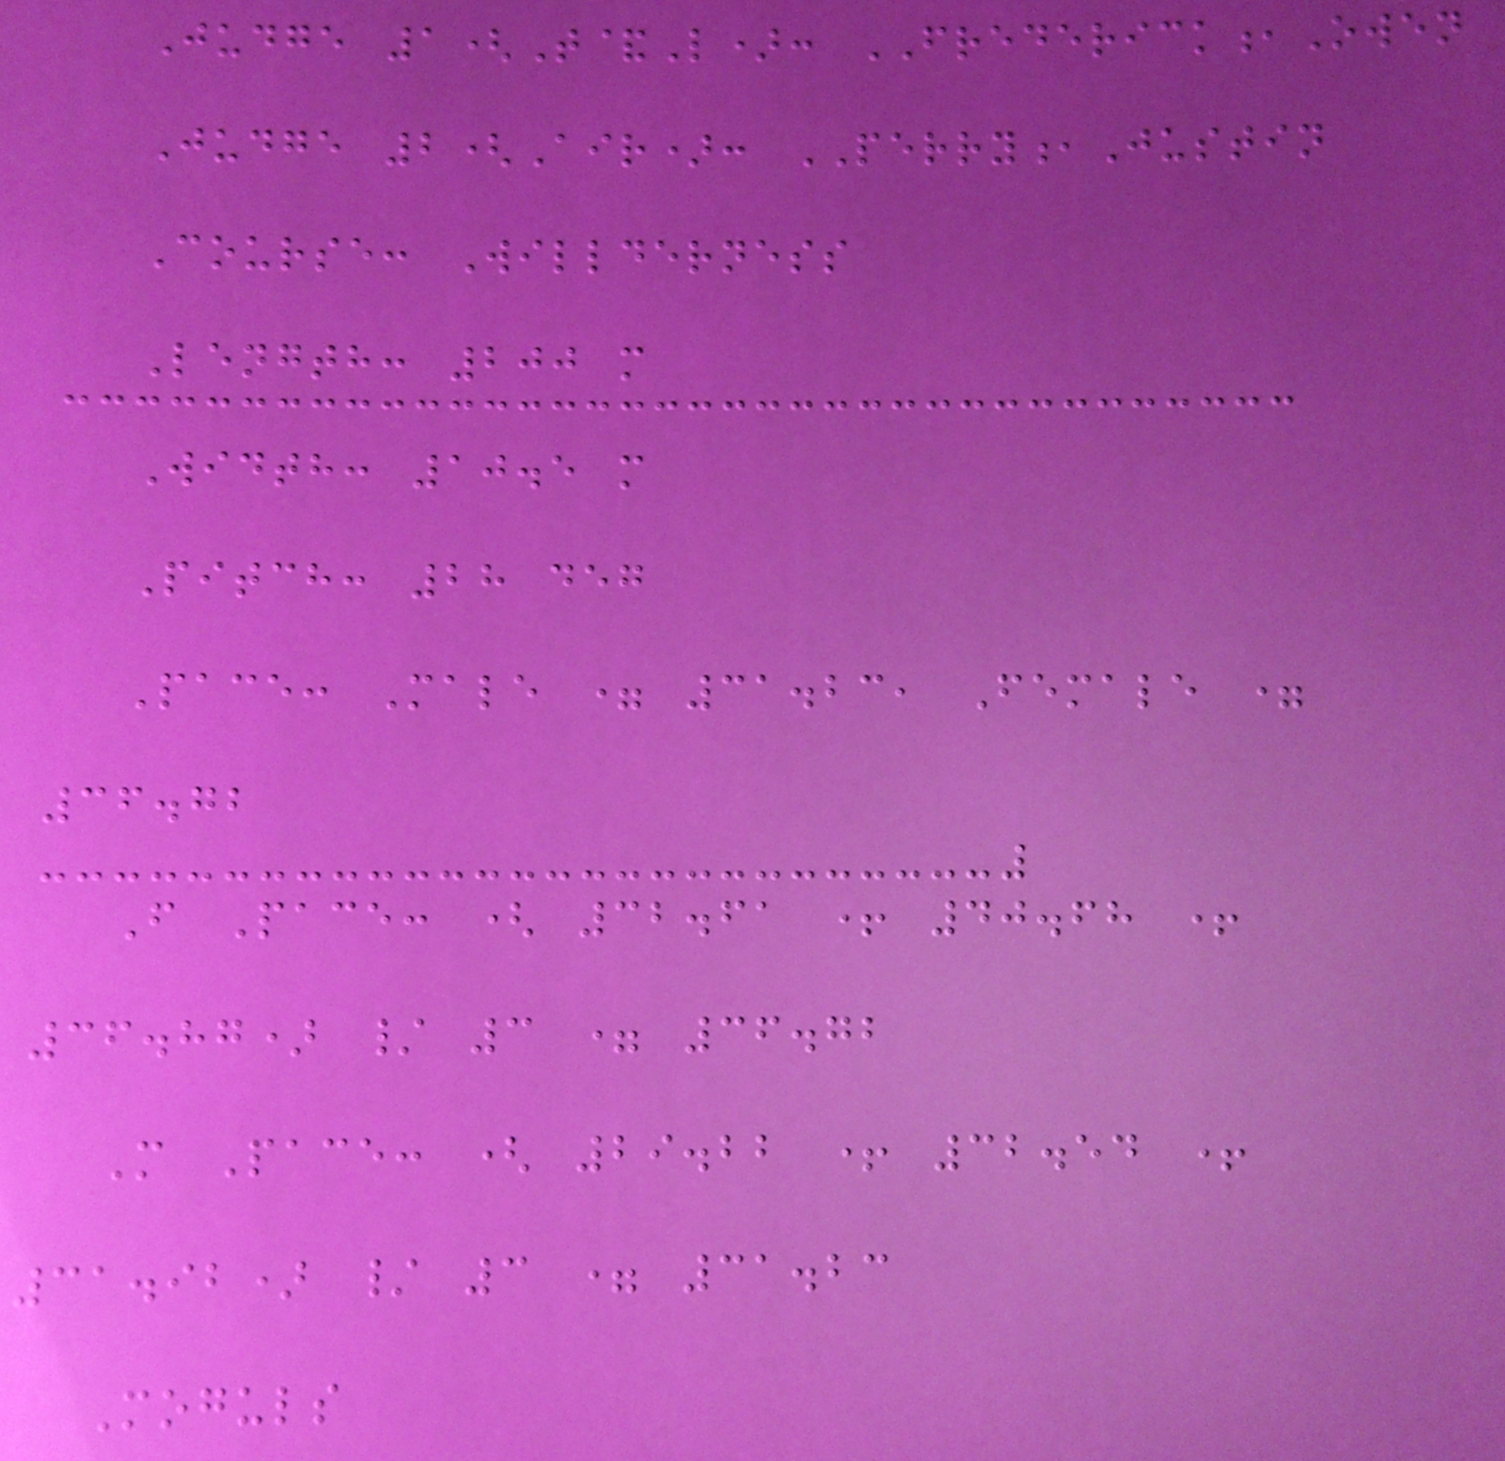Judge 1(T&L): FREDERICK,Owen
Judge 2(Air): PERRY,Justin
Course: Willderness
Length: 200 m
Width: 10.5 m
Pitch: 28 deg
Pace: Male = 31.23, Female =
36.72
F Pace: ( 32.61 + 40.68 +
36.87) / 3 = 36.72
M Pace: ( 29.22 + 32.54 +
31.92) / 3 = 31.23
Moguls
